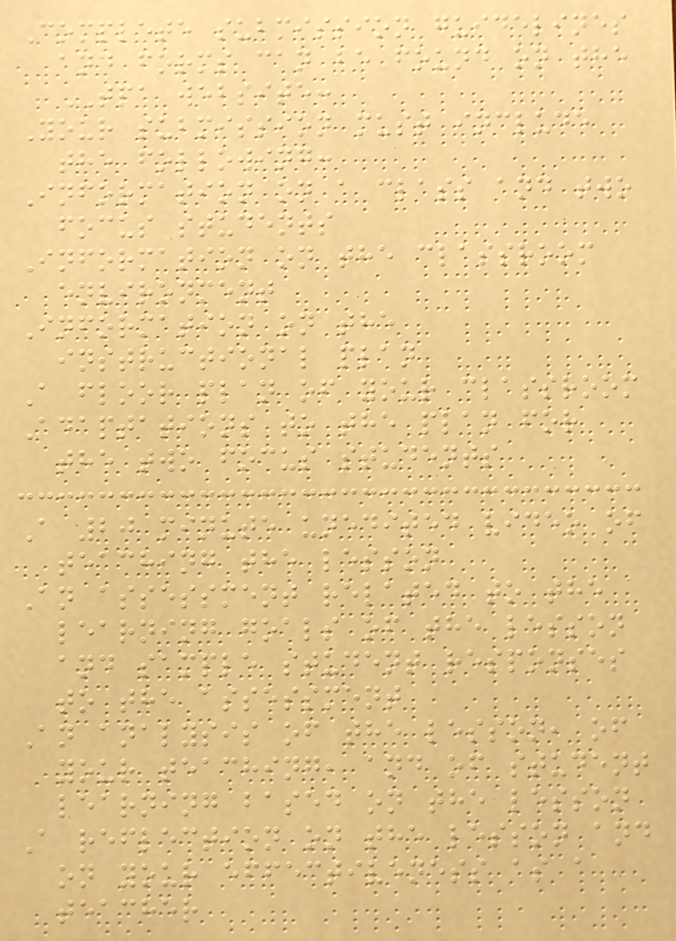Complete submission guidelines
and forms can be found on the
TPA website:
Your submission must include
the following:
Information on a class and two
focus students
Information on the classroom
environment
Information on the
instructional plan
A floor plan of your classroom
Adaptations to the plan for
the two focus students
A 20 minute unedited video of
teaching the lesson
An assessment related to the
learning goals of the lesson
and sample student responses
to the assessment
An analysis of the lesson, of
your teaching, and of student
learning based on the lesson
A reflection on the lesson and
on your effectiveness as a
teacher
